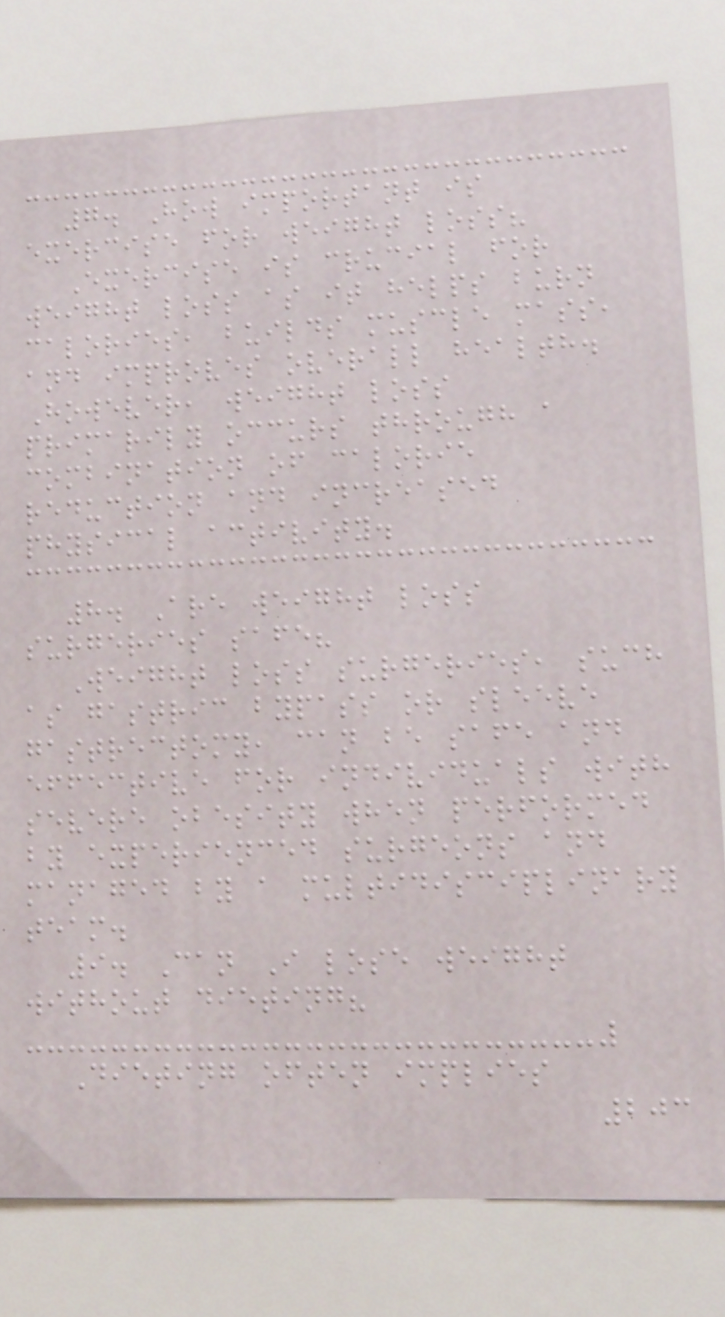7. How important is
exercise for weight loss?
Exercise is crucial for
weight loss as it helps burn
calories, builds muscle mass,
and improves overall health.
However, weight loss
primarily occurs through a
combination of calorie
reduction and increased
physical activity.
8. Are weight loss
surgeries safe?
Weight loss surgeries, such
as gastric bypass or sleeve
gastrectomy, can be safe and
effective for individuals with
severe obesity when performed
by experienced surgeons and
managed by a multidisciplinary
team.
9. Can I lose weight
without dieting?
Dieting often implies
203
